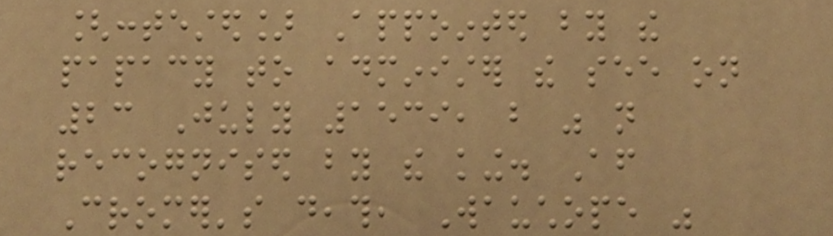[contested] Appointed by the
papacy to administer the see on
23 July 1539, but was not
recognised by the king. After
Cromer's death, Wauchope was
